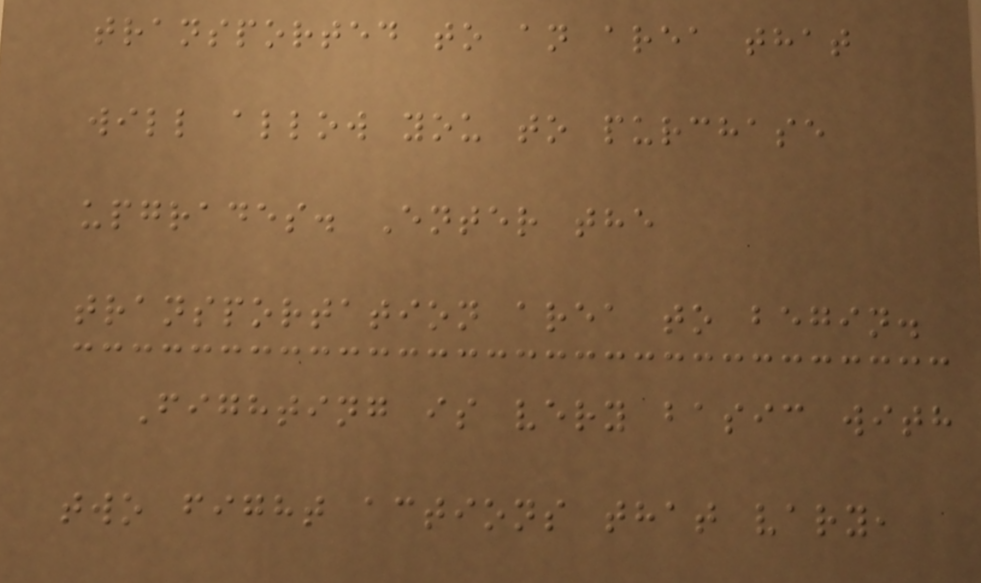transported to an area that
will allow you to purchase
upgrades. Enter the
transportation area to begin.
Fighting is very basic with
two fight actions that vary,
